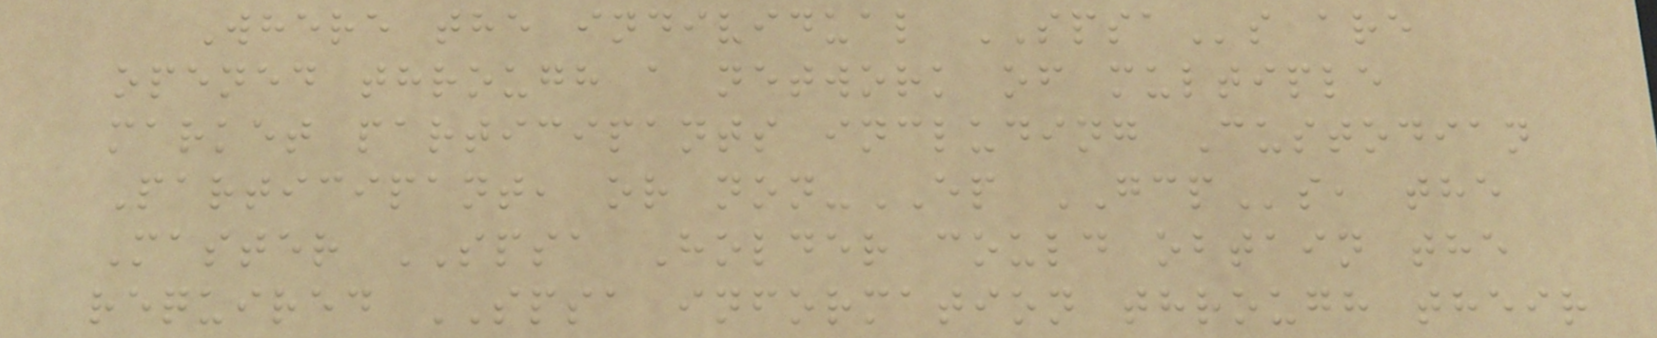Where the individual SPSAs are
opened through a network of multiple
market participants including Custodian
Participant, or non-EP GCPs, the
Master SPSA Holder could obtain the
required SPSA information through their
